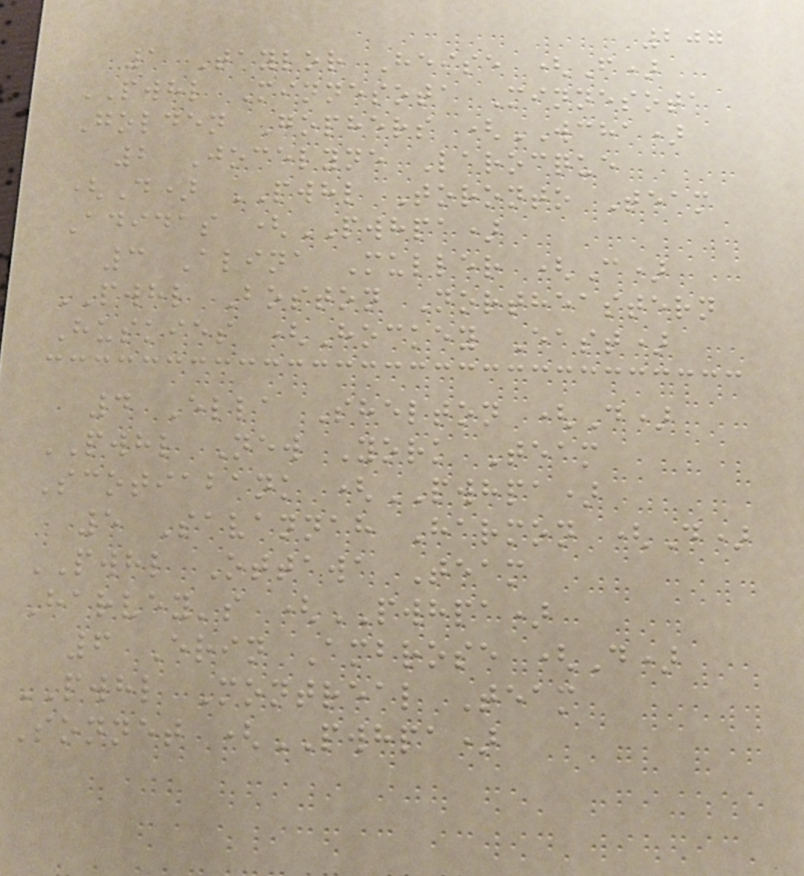207
1 Taylor Heise (F)
PWHL Minnesota Minnesota
Golden Gophers (WCHA)
2 Jocelyne Larocque
(D) PWHL Toronto Team
Adidas (PWHPA)
3 Alina Muller (C)
PWHL Boston Northeastern
Huskies (Hockey East)
4 Ella Shelton (D)
PWHL New York Team
Scotiabank (PWHPA)
5 Savannah Harmon (D)
PWHL Ottawa Team
Harvey's (PWHPA)
6 Erin Ambrose (D)
PWHL Montreal Team
Sonnet (PWHPA)
